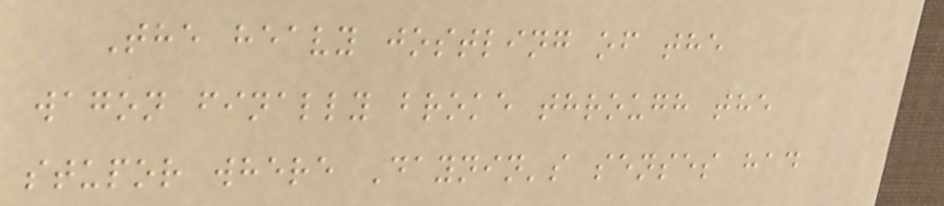The heavy jostling of the
wagon finally broke through the
stupor where Daynin's senses had
